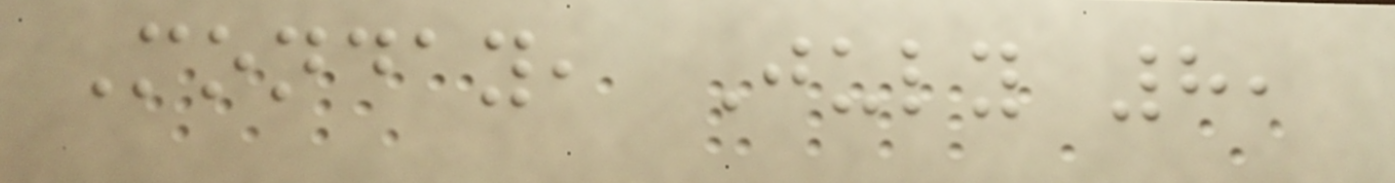Monday, July 8,
